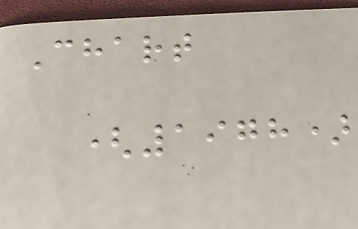Chart
(1978)
